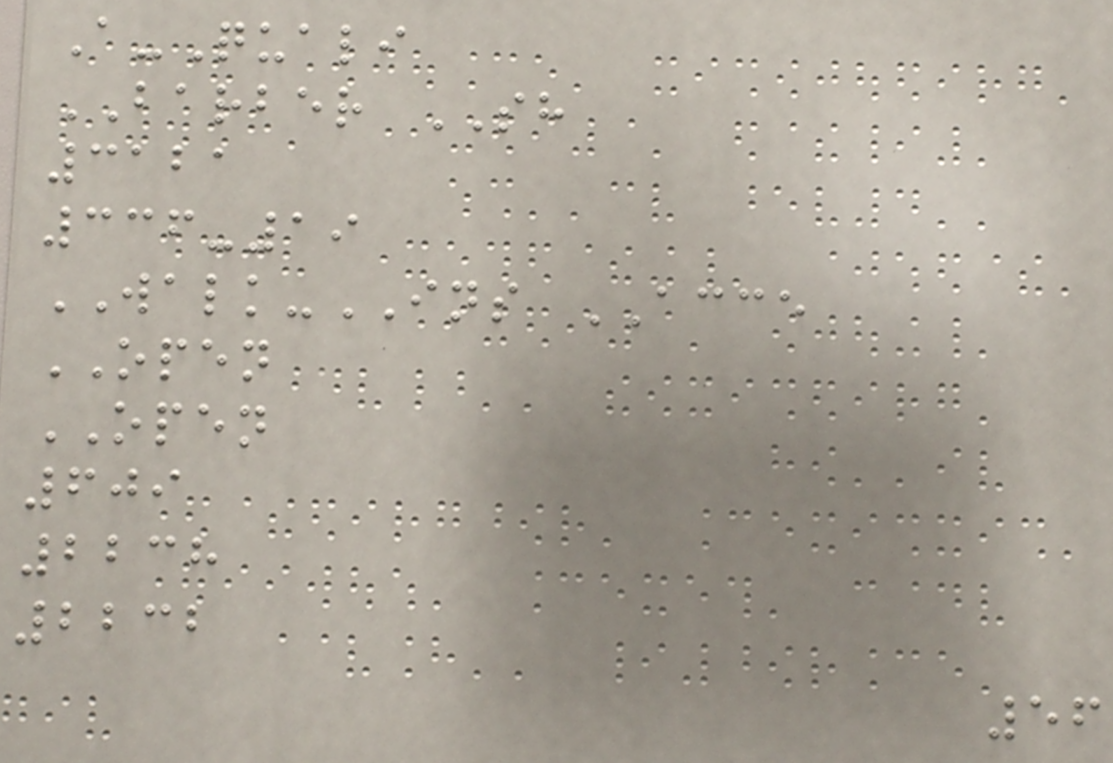A-Quali
BARBER SH
3121
336-19
WALK-INS ACCE
OPEN
OPEN
609
2238
2232
56
